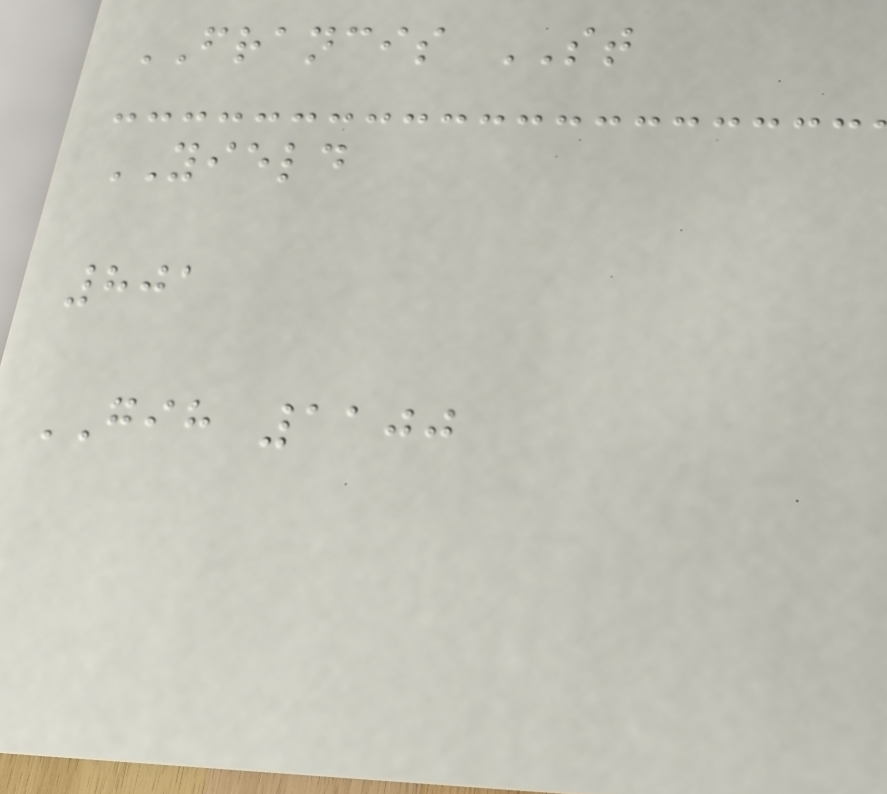FRANCIS ST
YIELD
801
GIH 1100
